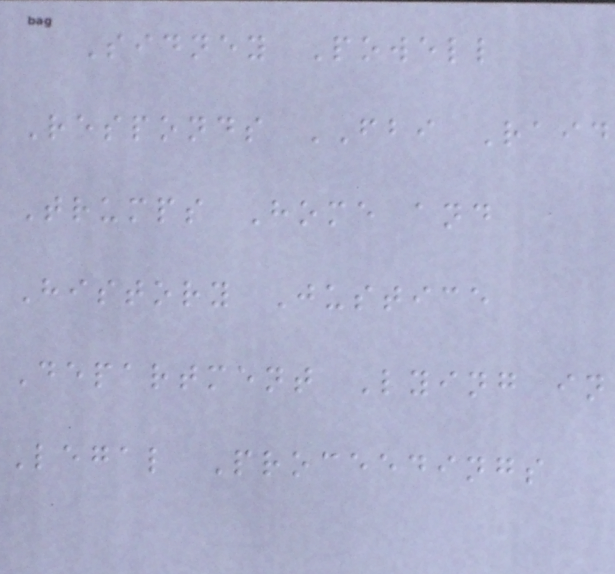Sidney Powell
Responds FBI Raid
Trumps Home and
History Justice
Department Lying in
Legal Proceedings
